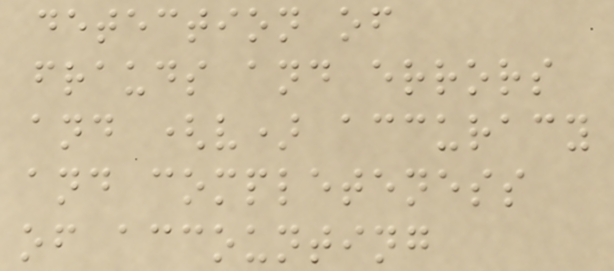detection of
frauds and errors
and (v) accuracy
and completeness
of accounting
